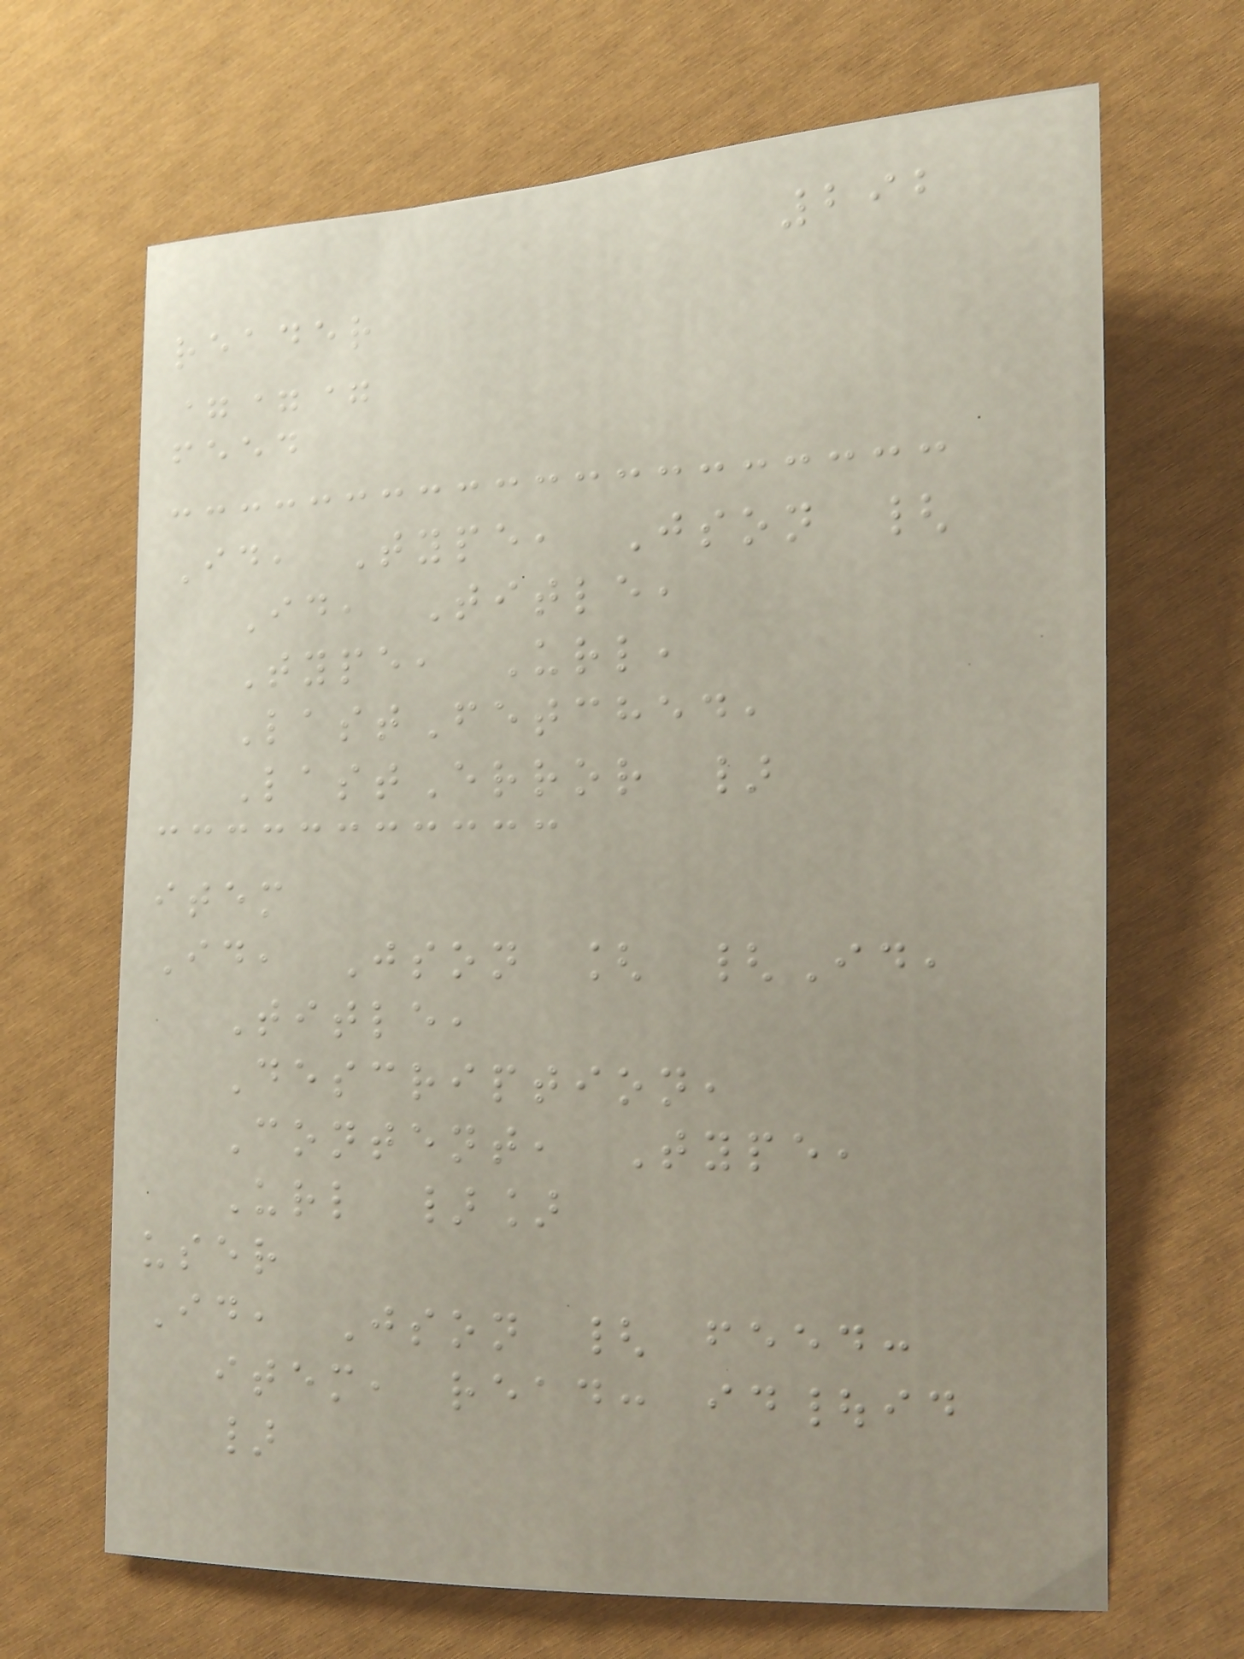292
reader
===
feed
Id, Type, Json {
Id, Title,
Type, Url,
LastFetched,
LastError }
item
Id, Json [ {Id,
Title,
Description,
Content, Type,
Url }]
user
Id, Json { feed:
item, read: id|id
}
